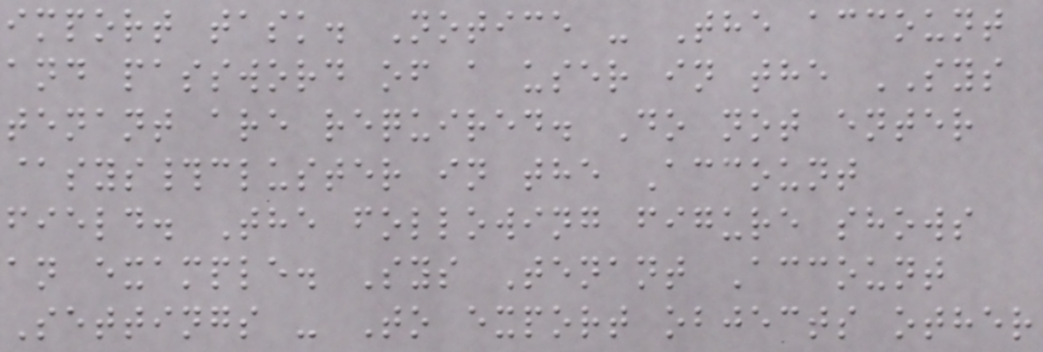import task. Notice - The account
and password of a user in the SYS
tenant are required. Do not enter
@sys#cluster in the Account
field. The following figure shows
an example. Sys Tenant Account
Settings - To export objects other
